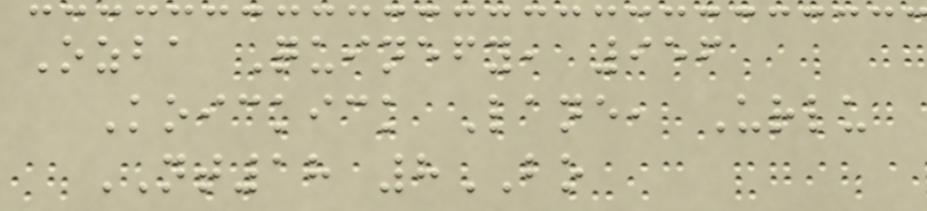Ozba Quinefy, 956
Koickick Lane, Urlu
NT18 8BO
